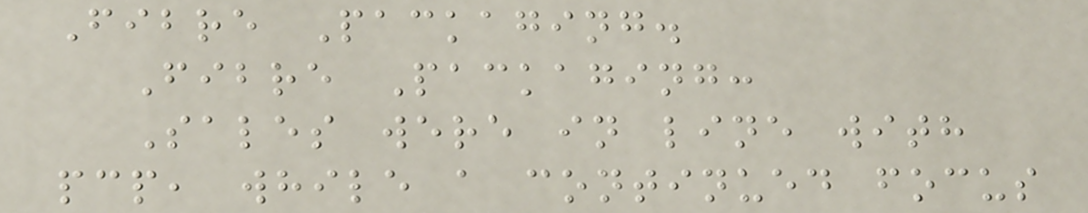Fibre Packaging.
Fibre Packaging:
Sales were in line with
pcp, while a continued focus
